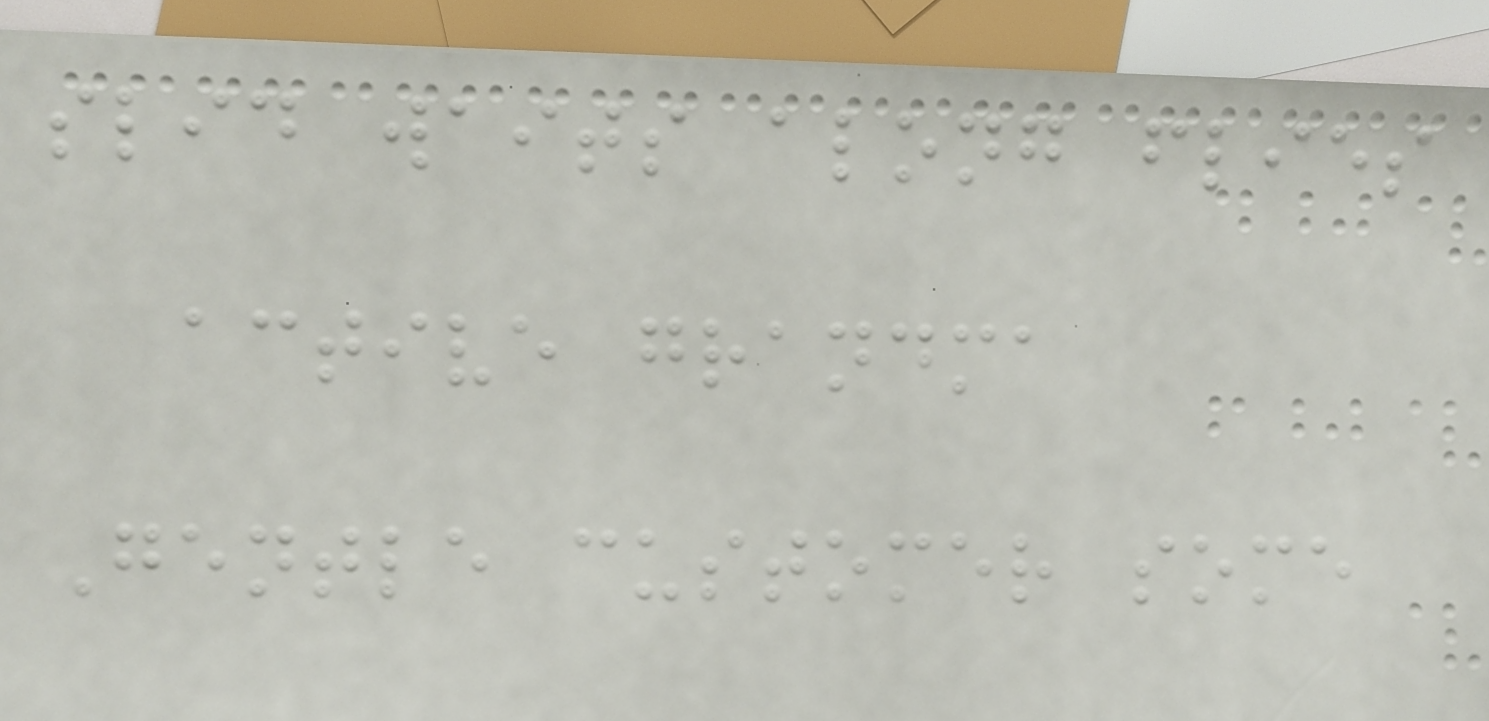slid waits along flies
active grandma
Gentle customer some
